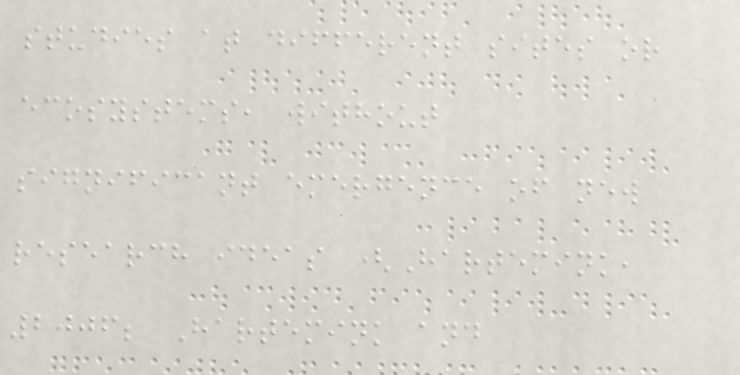studies at different sites or
ecosystems, without
significant emergence of new
research ideas (Hartemink,
2006; Hartemink and
